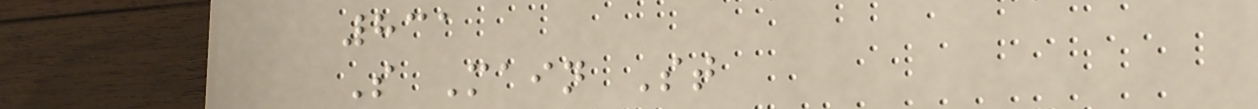831
S Main St
